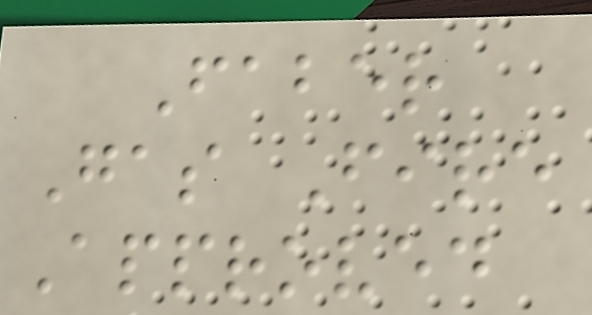Faber
Gas Fire
Approved
